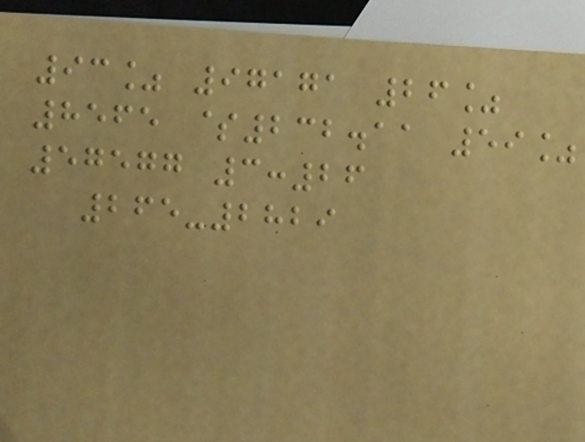93% 97171 26%
8565 $232.11 59%
57577 3:26
265-2829
